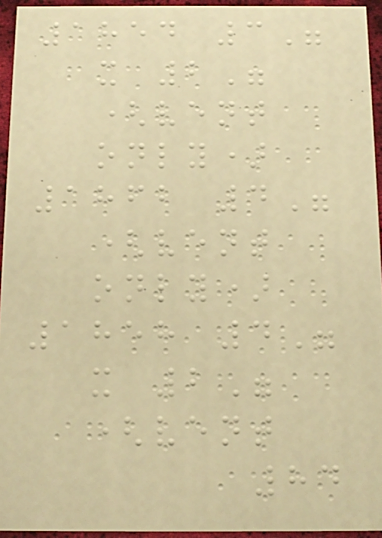1854 3"
x 2"
(vent
only)
1862 4"
(vent
only)
1858 4"
x 2"
(vent
84
